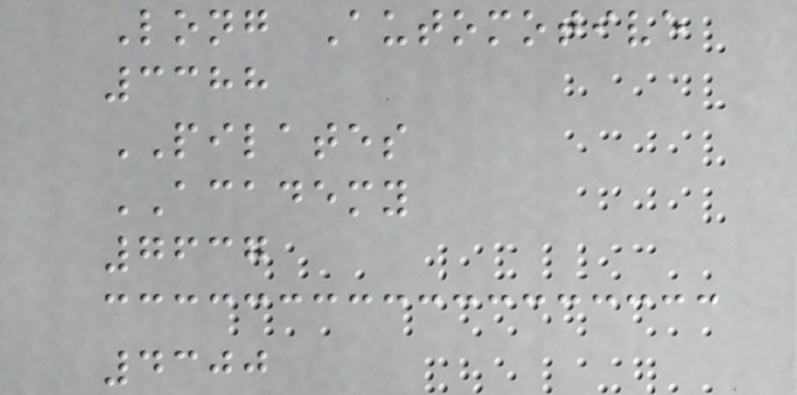Long Automotive
3388
PILATES
ACADEMY
7637
4300
